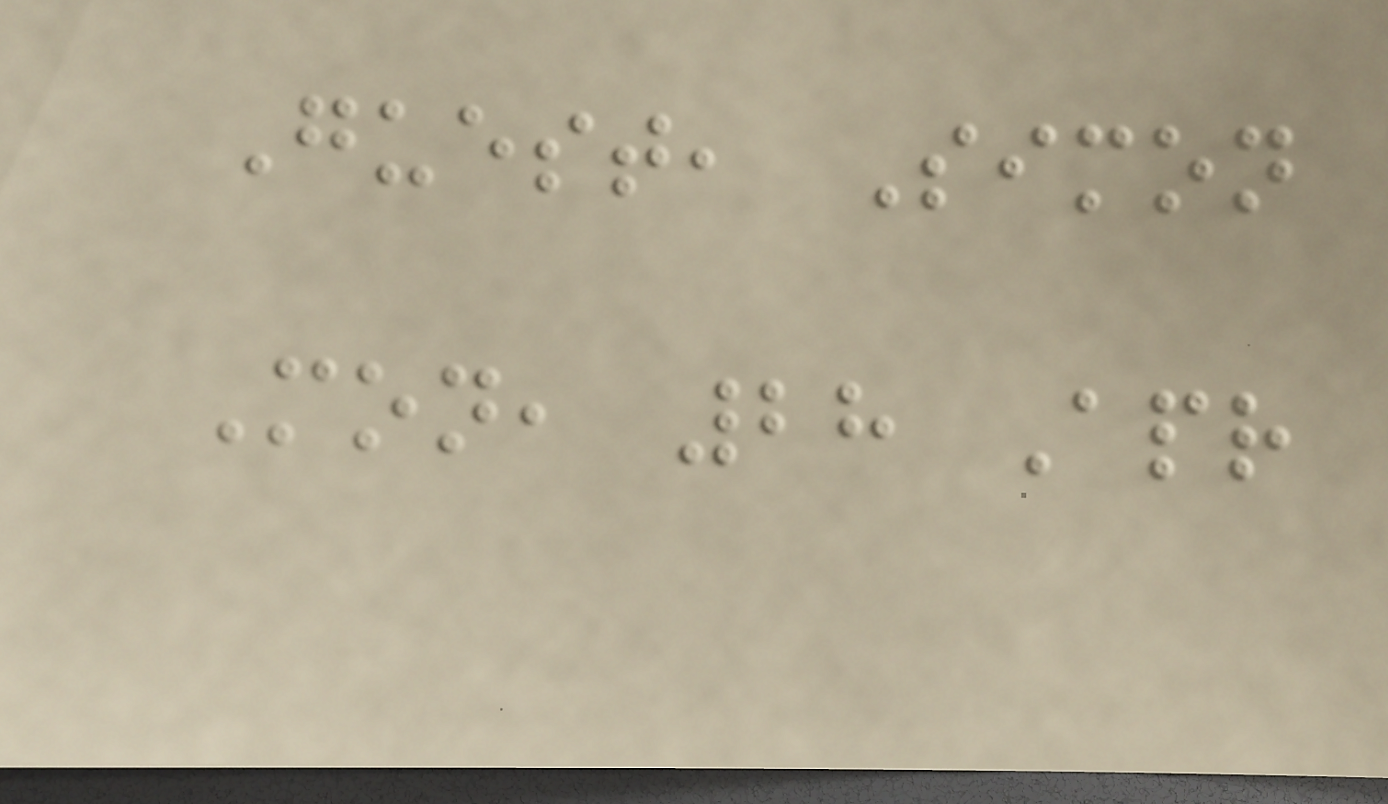Guest, Simon
Mon, 28 Apr
